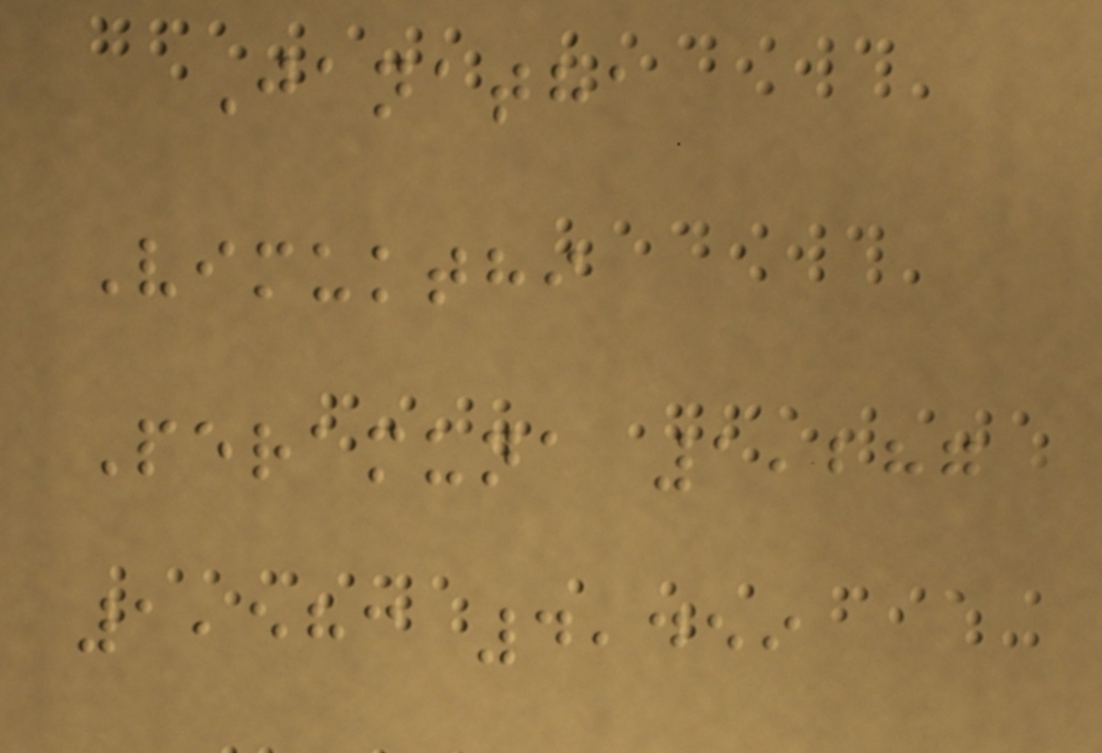Janatha
Vimukthi
Peramuna 1,287
1,583 4,459
